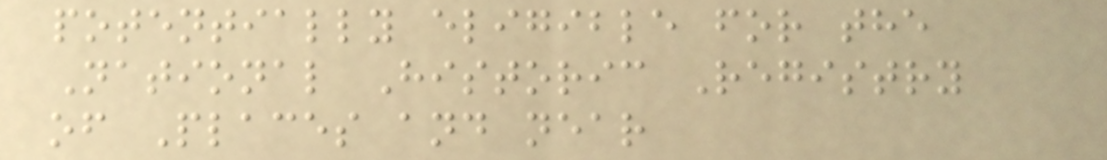potentially eligible for the
National Historic Registry
of Places and near
